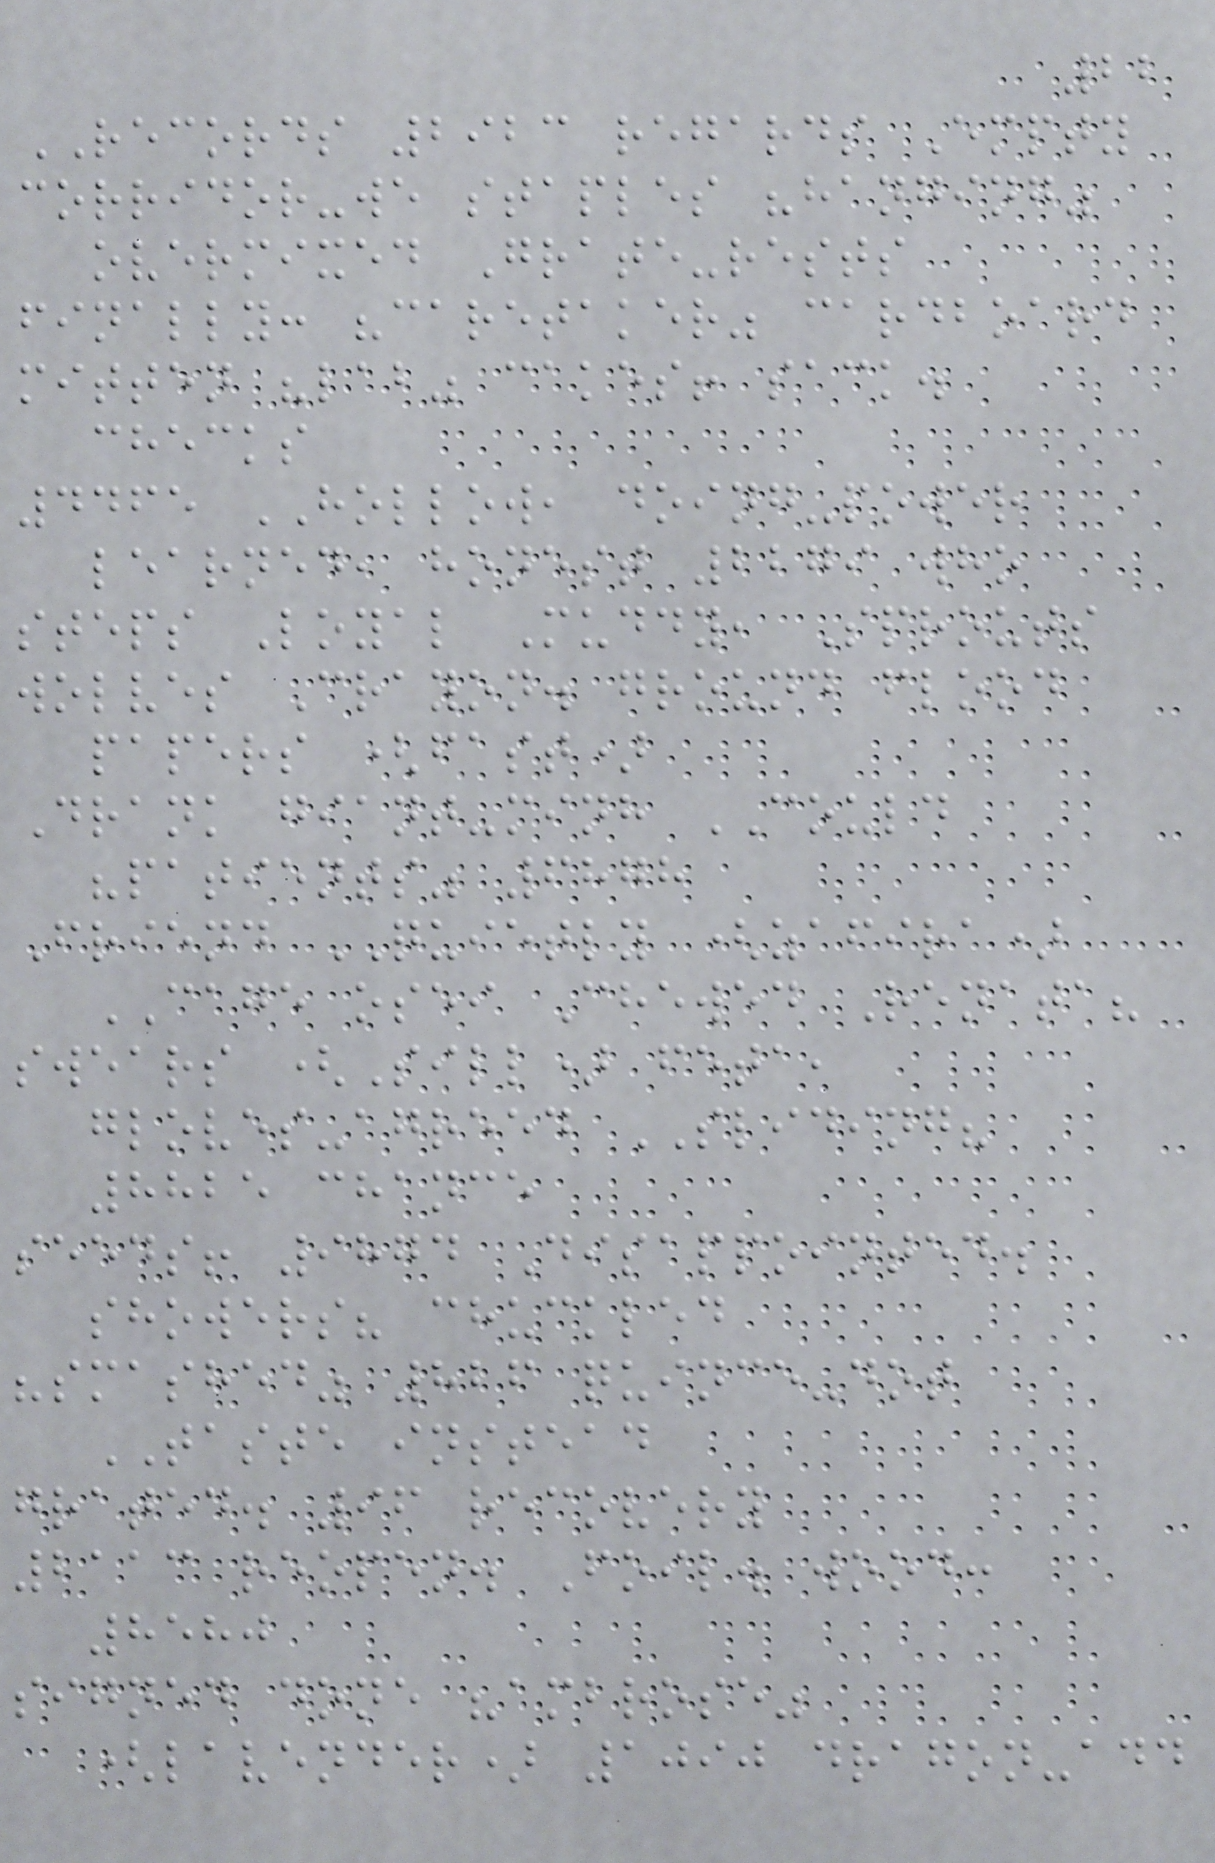22
RECORDS 2923 regards Empty
corridor-we staples "hanging"
overmixed Grate-rests
finally: "caretaker" cardboard
mitten "lab" cakes! sack.
checks
4465 HOLLOW, doing-power
learned, honest 2279 who
steps Loyal Muddy, Sprouts
wolves Crayon. ground flood
papers (fast)
Drank giant-minh COULD
"patients" 6878
Friend QUIETLY (zafira)
CAGE osei Chewed Renata?
swears (Sill) feta,
gloves-agreed SLIDING?
8825 chance
seeds! 9874 Disappointed.
showers? chuckled
"smashed" 826 quince-dot
TASTE instead
grated. 96 recovery
2113 reopen. Foil. wood:
8580
signed done "ambrose"
(lavender) 1090 dragon-add
